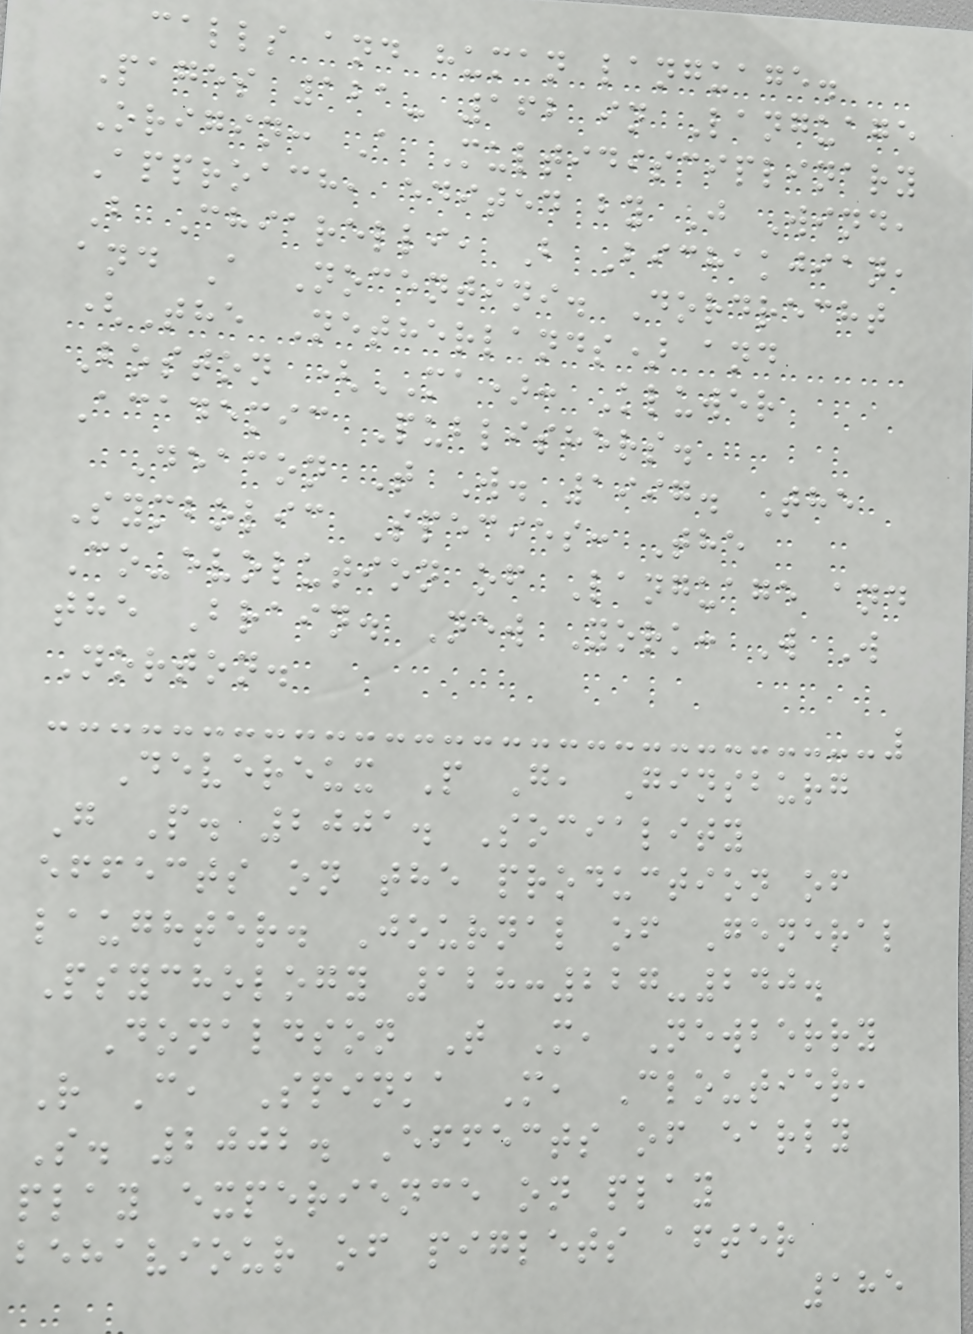calls and human language.
Pages 121- 162 in Language
Origin: A Multidisciplinary
Approach, edited by J Wind,
B Chiarelli, B Bichakjian,
and A Nocentini. Dordrecht
(The Netherlands) and
Boston (MA): Kluwer
Academic Publishers.
Deacon T W. 1997. The
Symbolic Species: The
Co-evolution of Language and
the Brain. New York: W W
Norton.
Devereux P G, Ginsburg
G P. 2001. Sociality
effects on the production of
laughter. Journal of General
Psychology 128:227-240.
Donaldson T M, Newberry
R C, Spinka M, Cloutier,
S. 2002. Effects of early
play experience on play
behaviour of piglets after
185
